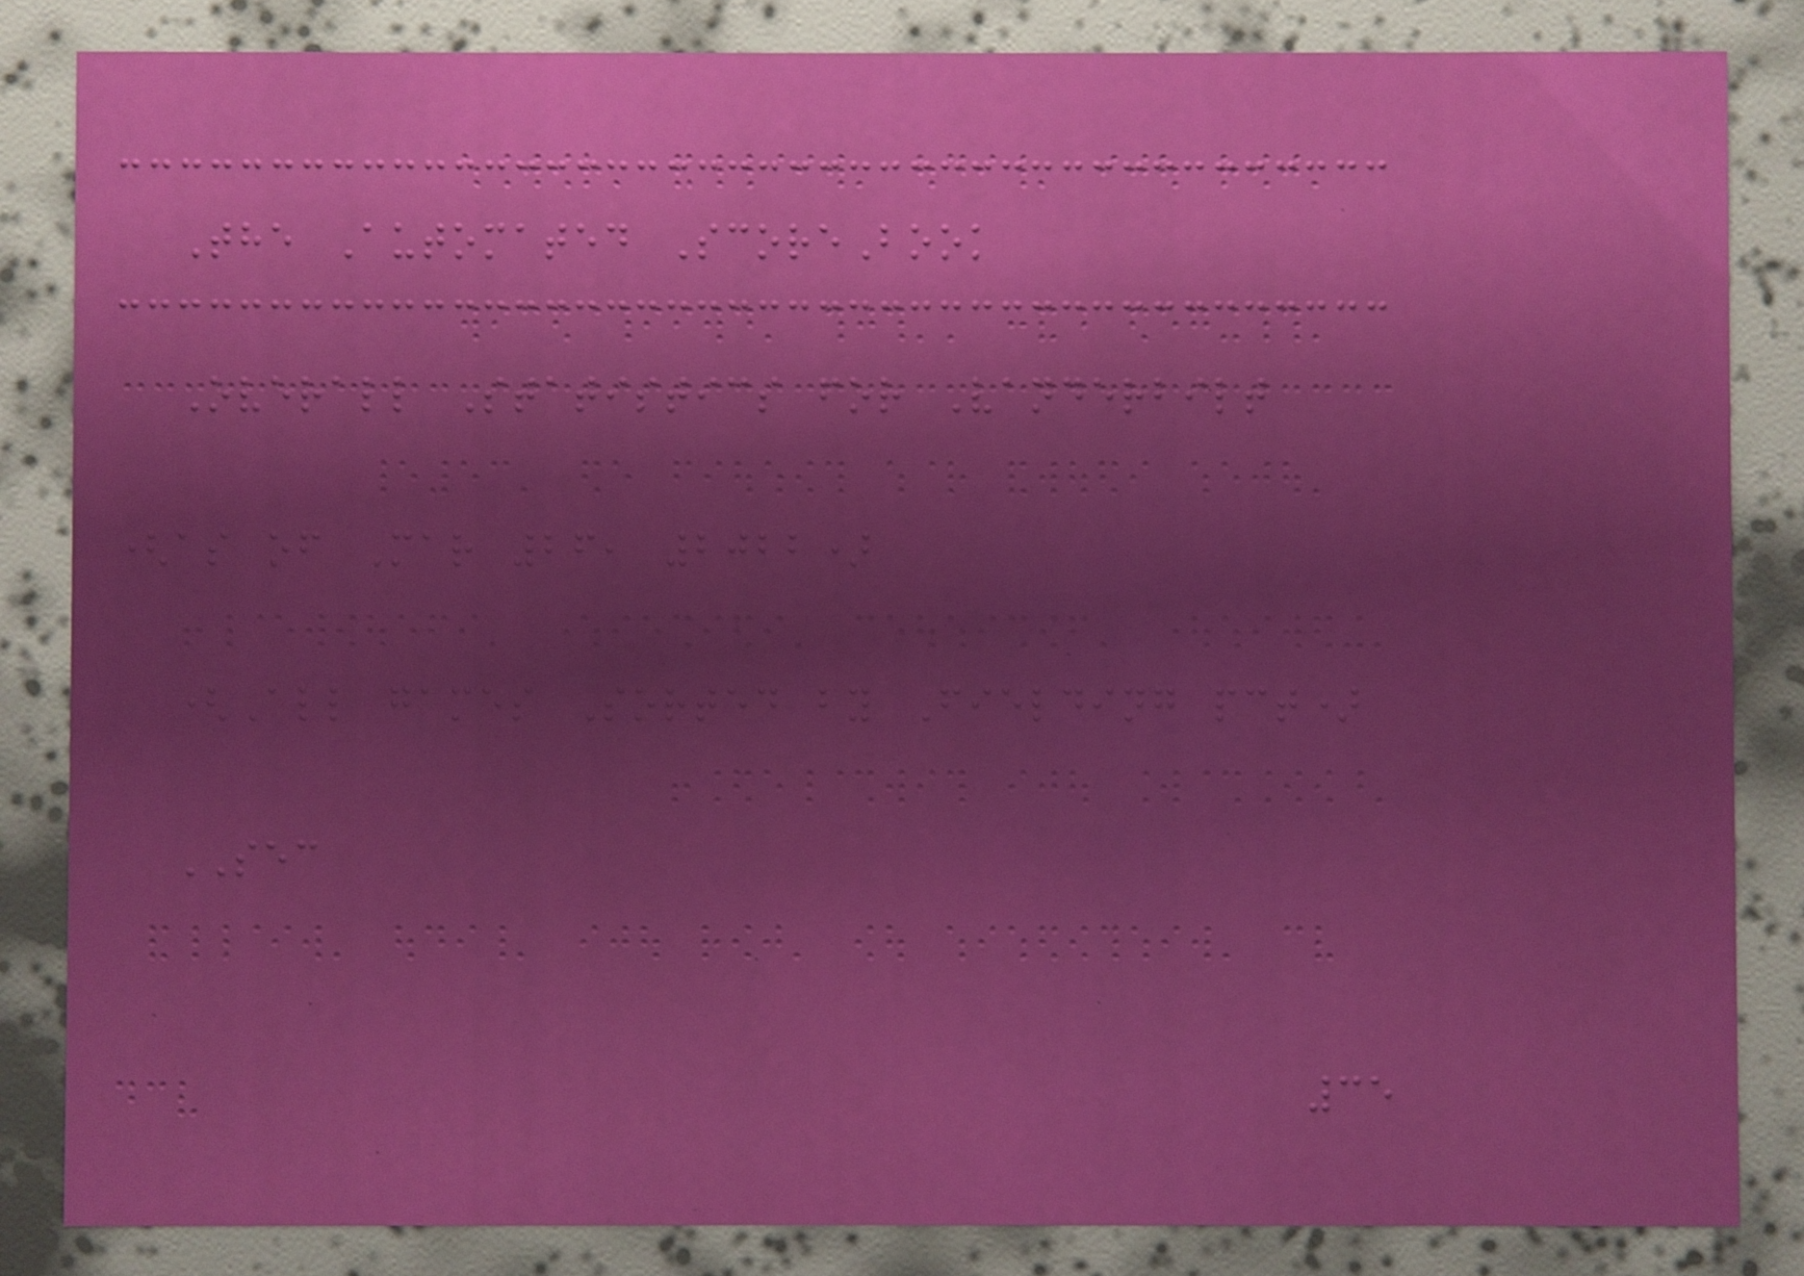The Automated ScoreBook
Overall Statistics for Vanderbilt
(as of Mar 26, 2022)
(All games Sorted by Fielding pct)
SEC
35
